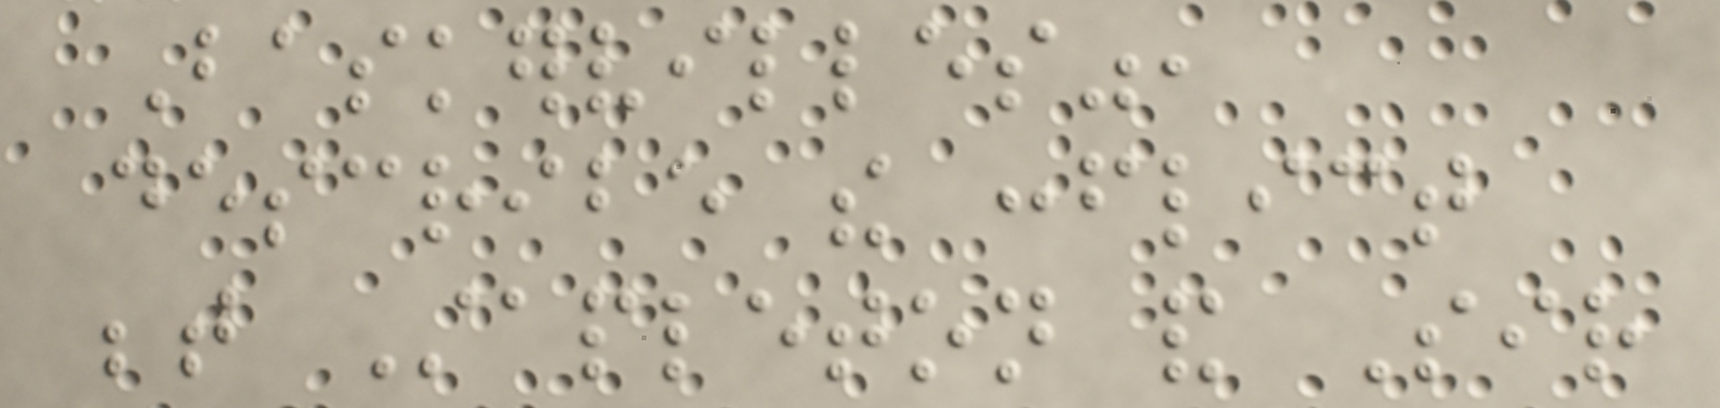Baskervilles",
describe the conflict
between Stapleton and Sir
